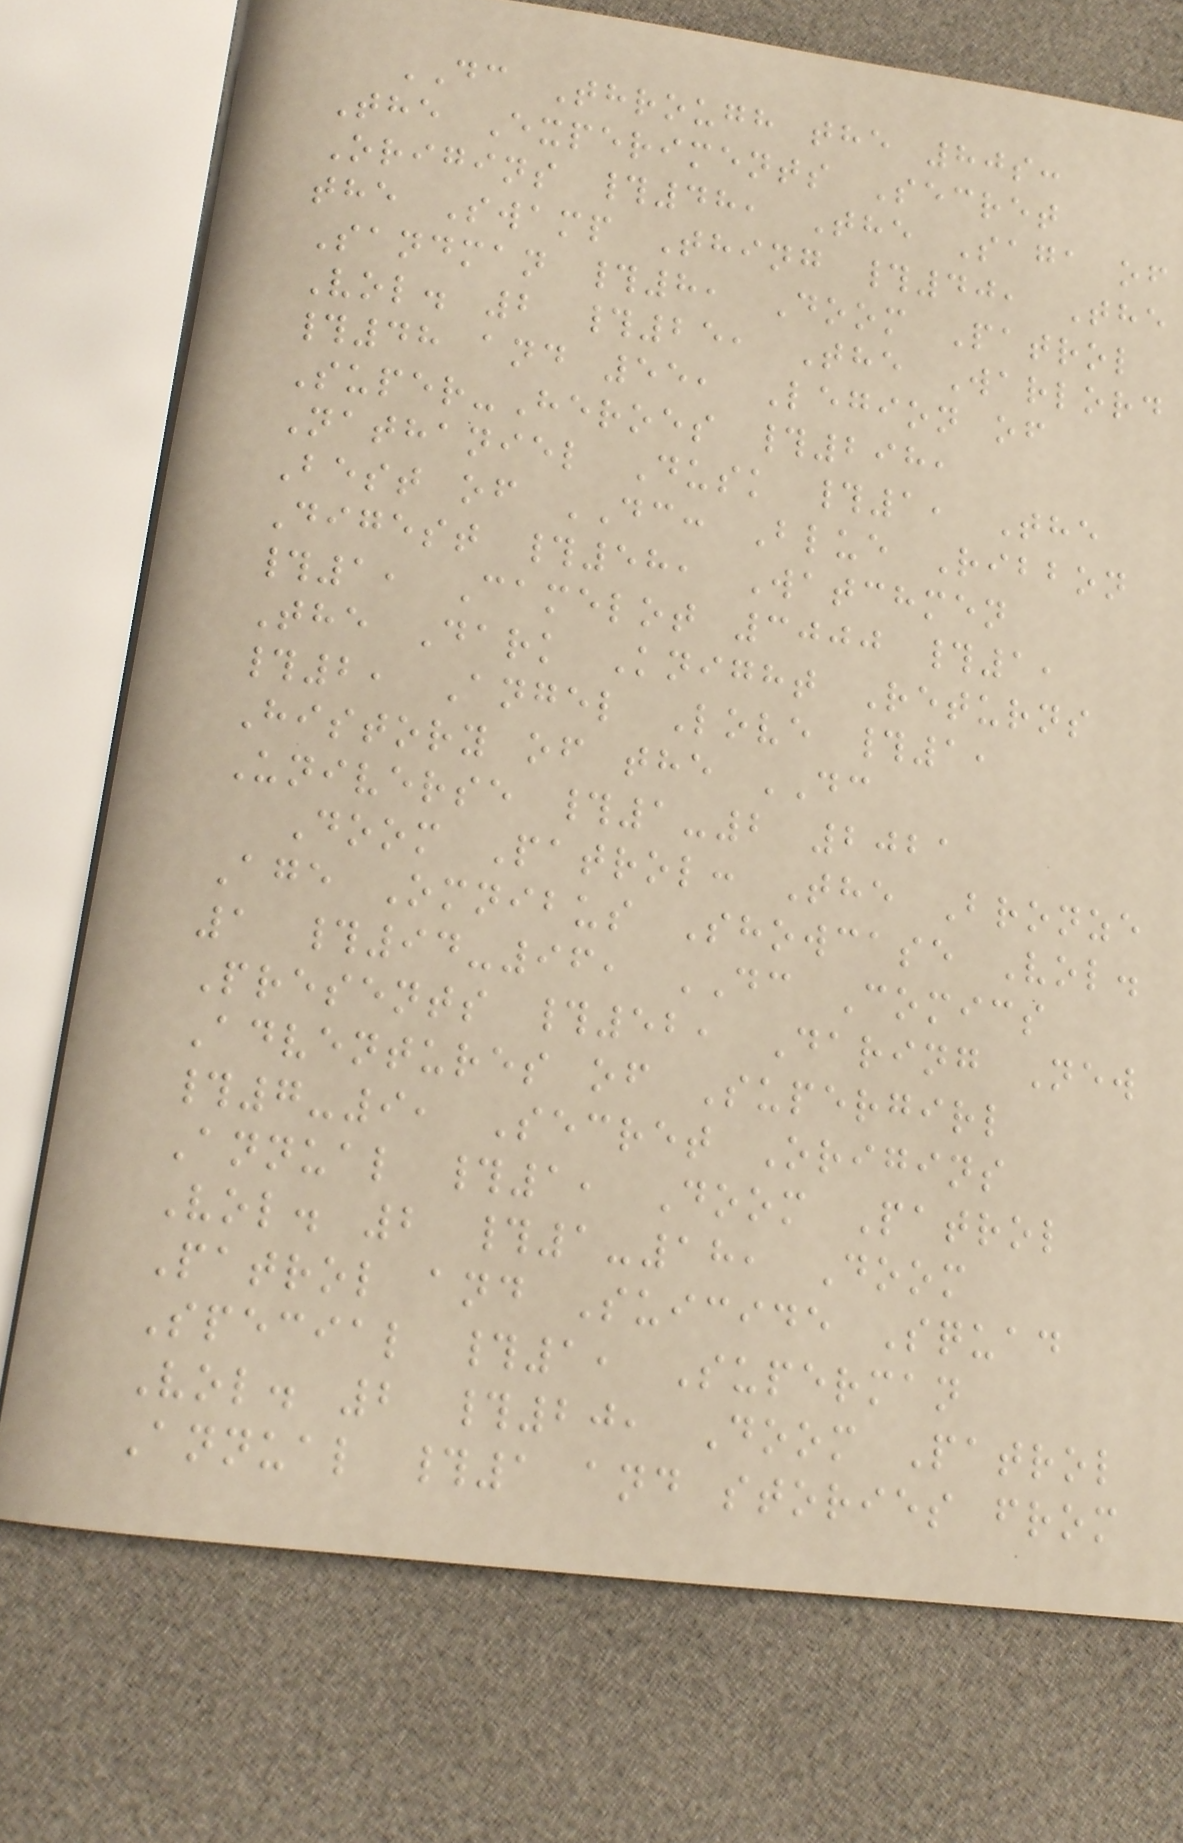DC Through the 80s:
The Experiments Secret
Origins #48, The Saga of
the Swamp Thing #40, The
Sandman #8, Doom Patrol
Vol. 2 #25, The Warlord
#48 and 55, Legion of
Super-Heroes #298,
Nathaniel Dusk #1, The
Best of DC: Blue Ribbon
Digest #58, Watchmen
#1, Camelot 3000 #1,
The Dark Knight Returns
#2, Angel Love #1,
History of the DC
Universe #1-2 2021
Doom Patrol: The Bronze
Age Omnibus Showcase Vol.
1 #94-96, DC Comics
Presents #52, Daring New
Adventures of Supergirl
#7-9, Secret Origins
Annual #1, Doom Patrol
Vol. 2 #1-18, Doom
Patrol and Suicide Squad
Special #1, Superman
Vol. 2 #20, Doom Patrol
Annual #1 and stories from
